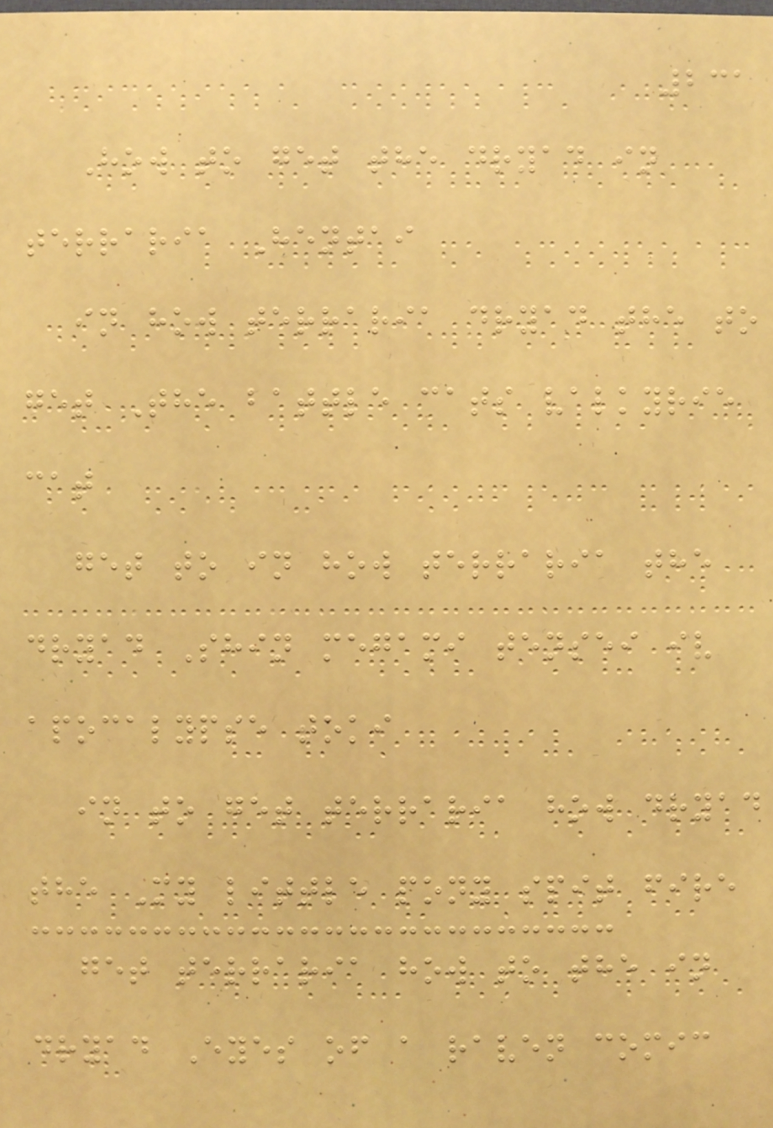231
How to get the dryad in
terraria Hentai
in how terraria dryad the to
get The battle cats valkyrie
cat
get to in how terraria the
dryad Shin megami tensei iv
apocalypse toki
in to get terraria how dryad
the My little pony spit fire
get terraria how to the in
dryad Eyes of a raven comic
